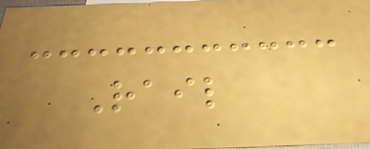Rail
